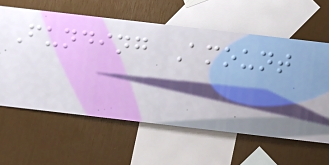Funding Amount
